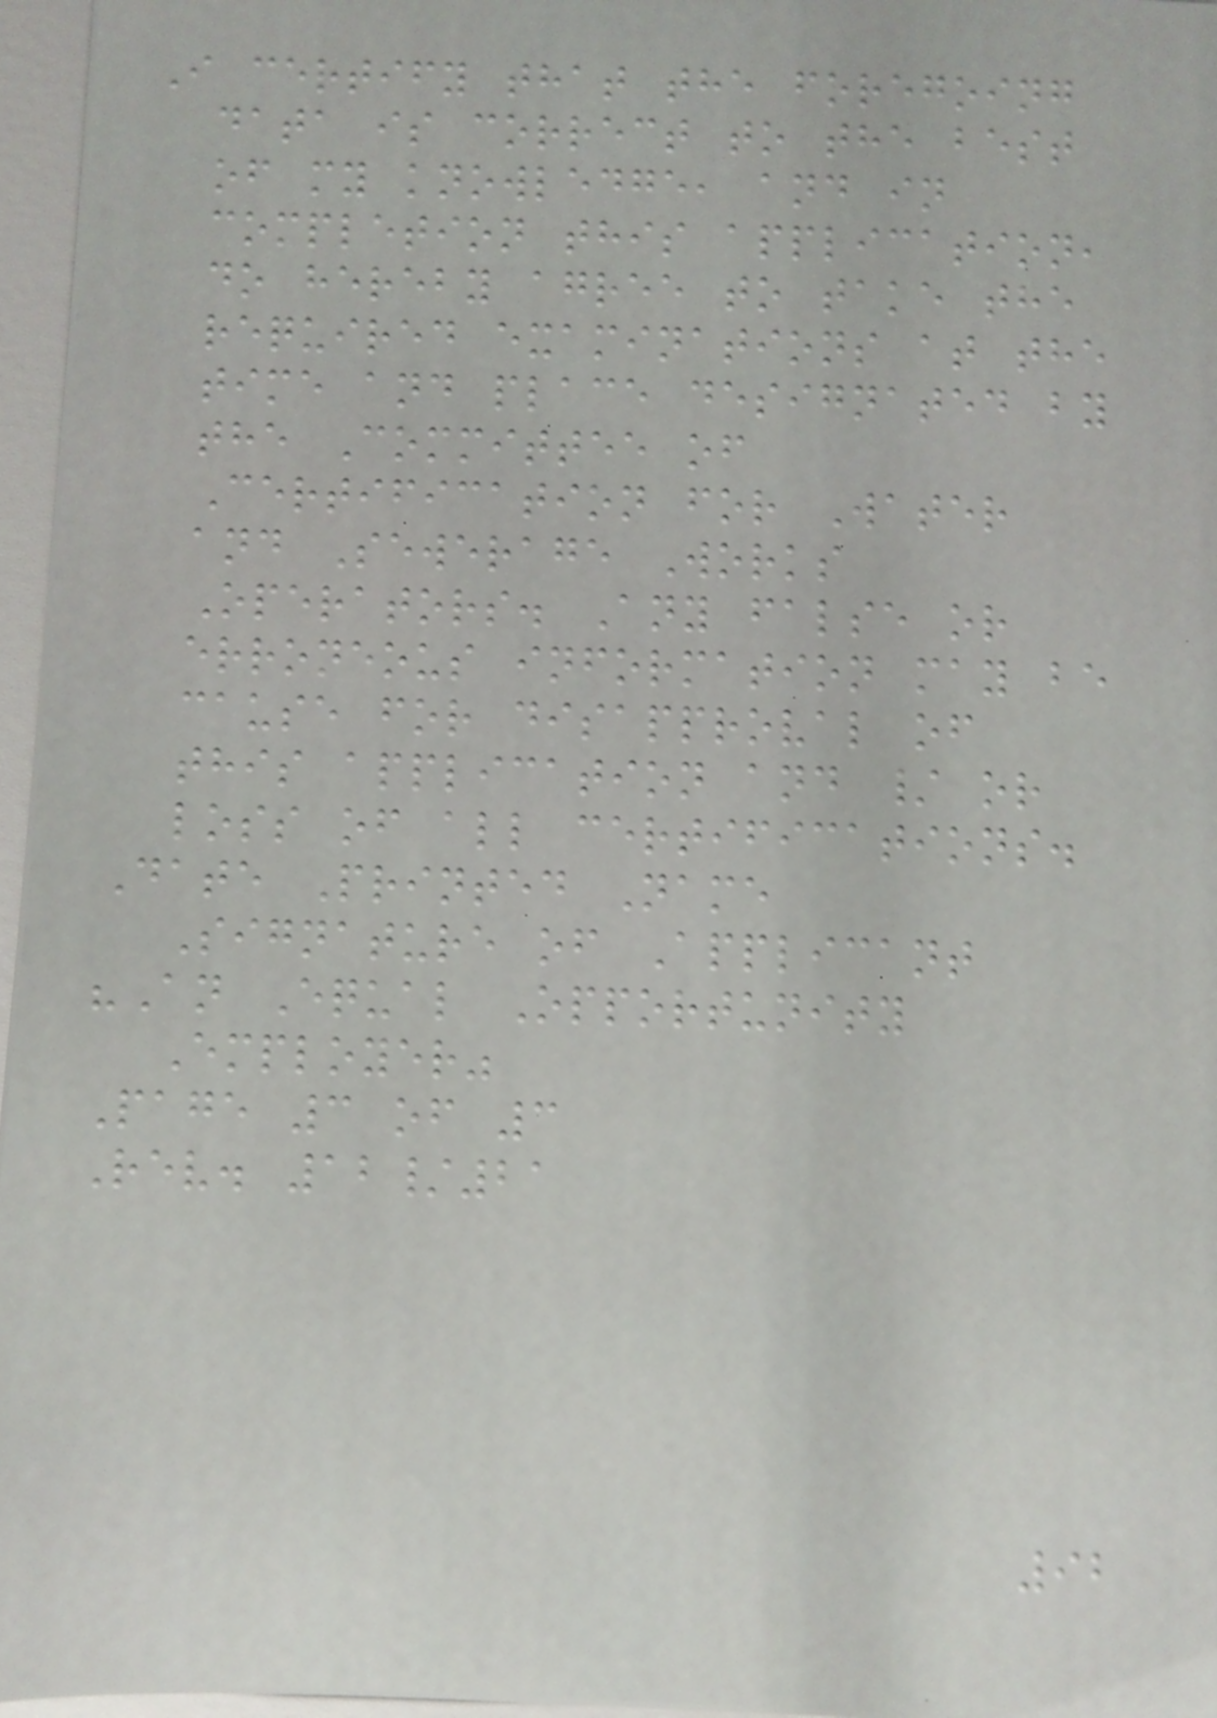I certify that the foregoing
data is correct to the best
of my knowledge, and in
completion this application,
do hereby agree to take the
required examinations at the
time and place designated by
the Committee of
Certification for Water
and Sewerage Works
Operators. Any false or
erroneous information may be
cause for disapproval of
this application and / or
loss of all certifications.
Date Printed Name
Signature of Applicant
"An Equal Opportunity
Employer"
Page 3 of 3
Rev. 12/21
92
